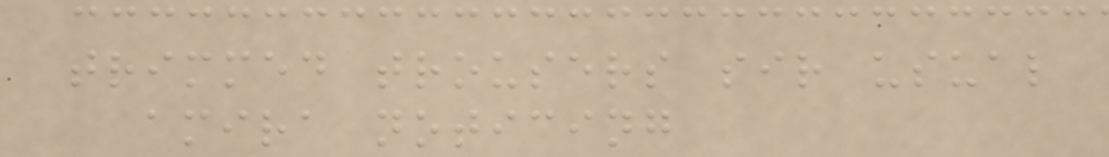trimmed trousers sir usual
amira noticing
